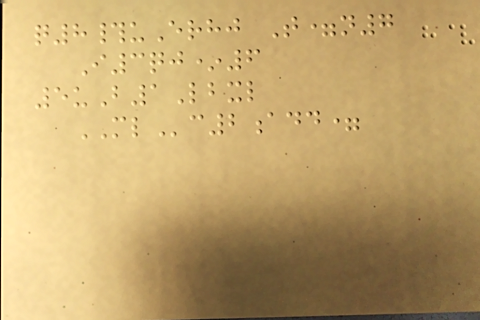q8#uErhj T=n7
I3qj*6
5uB1Lbxl
MLc2add=
